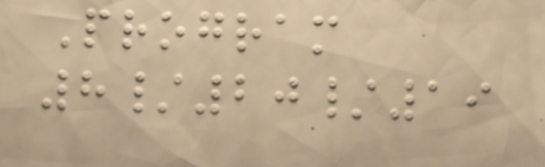Program
8/20/19
